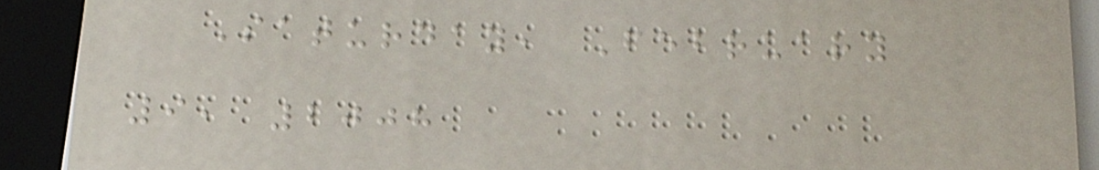Saturday, February
9, 2008
